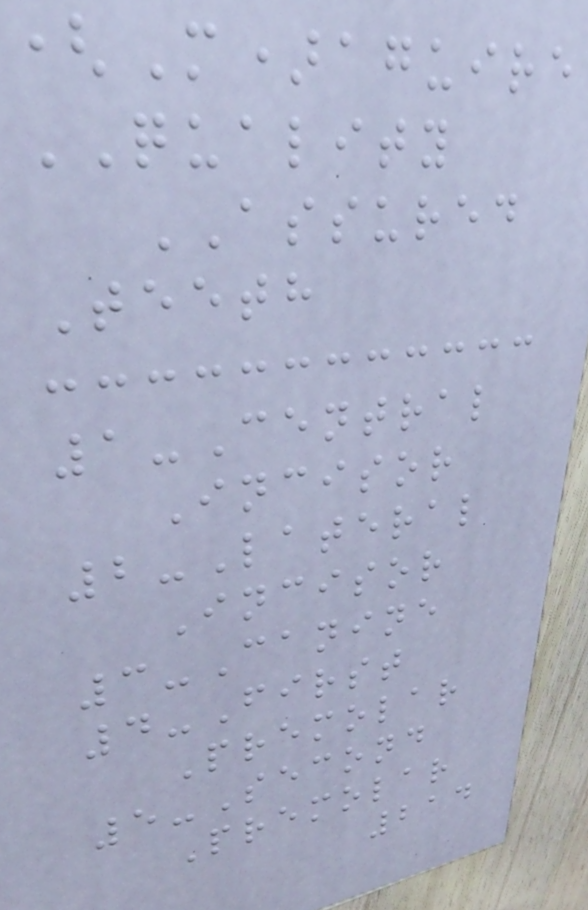(M)aguire
QUALITY
ASSURED
Teeth
1-Central
Incisor
2-Lateral
Incisor
3-Canine
4-First
Premolar
5-Second
Premolar
214
